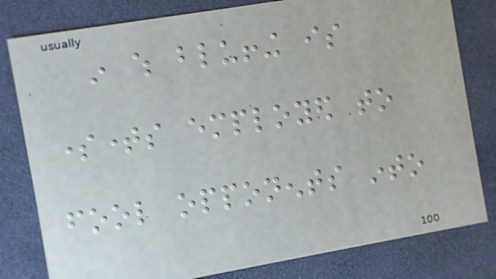in which bluffing is
sometimes employed to
fool opponents into
